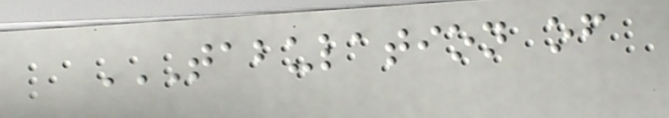TABULATION OF
